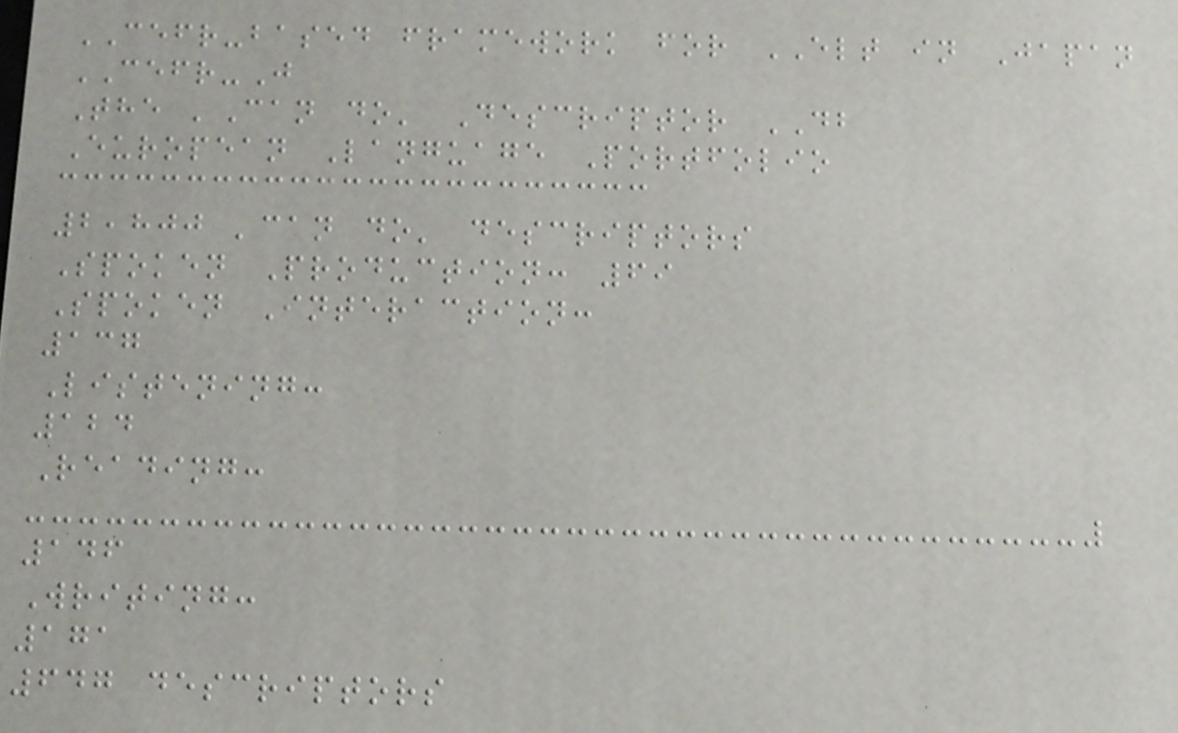CEFR-based framework for ELT in Japan
CEFR-J
The 'Can do' Descriptor DB
European Language Portfolio
2,800 'can do' descriptors
Spoken Production: 69
Spoken Interaction:
137
Listening:
124
Reading:
146
Writing:
171
647 descriptors
